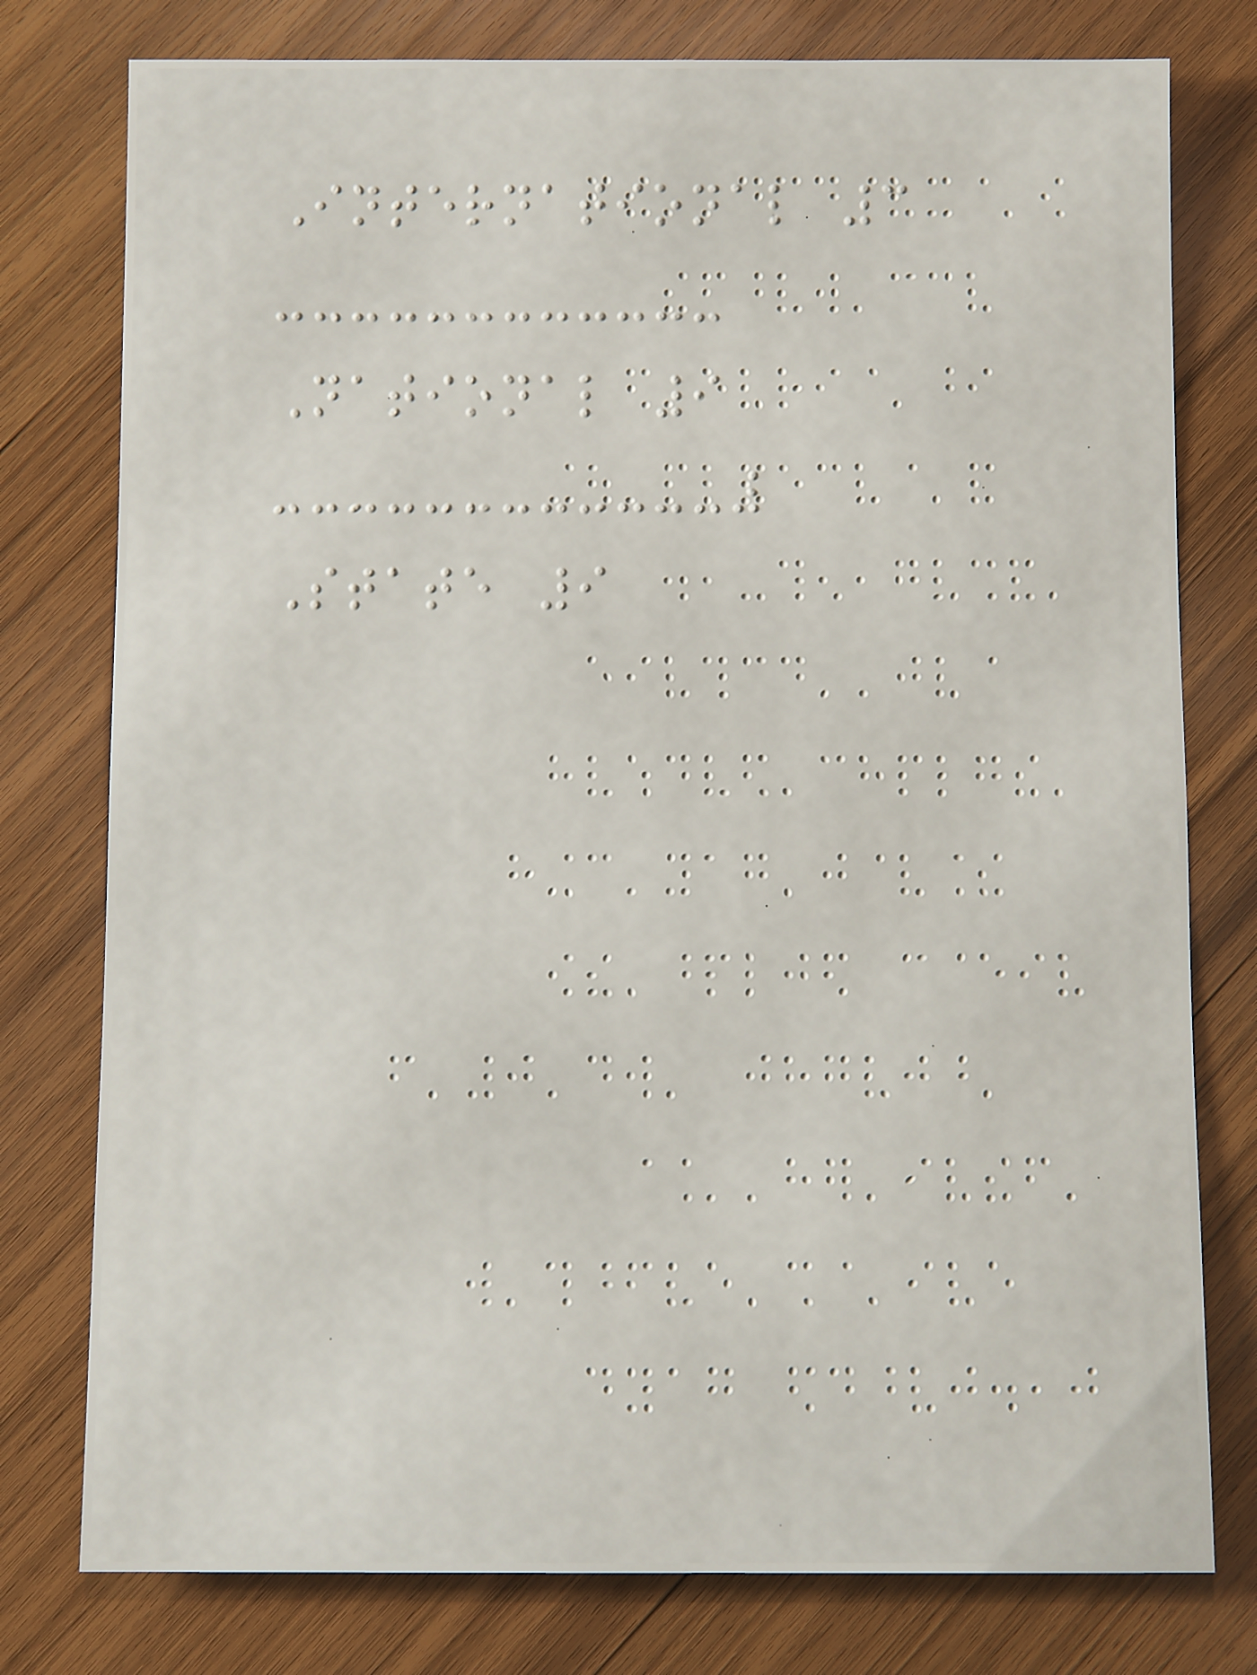International 3
National 9
State 9
